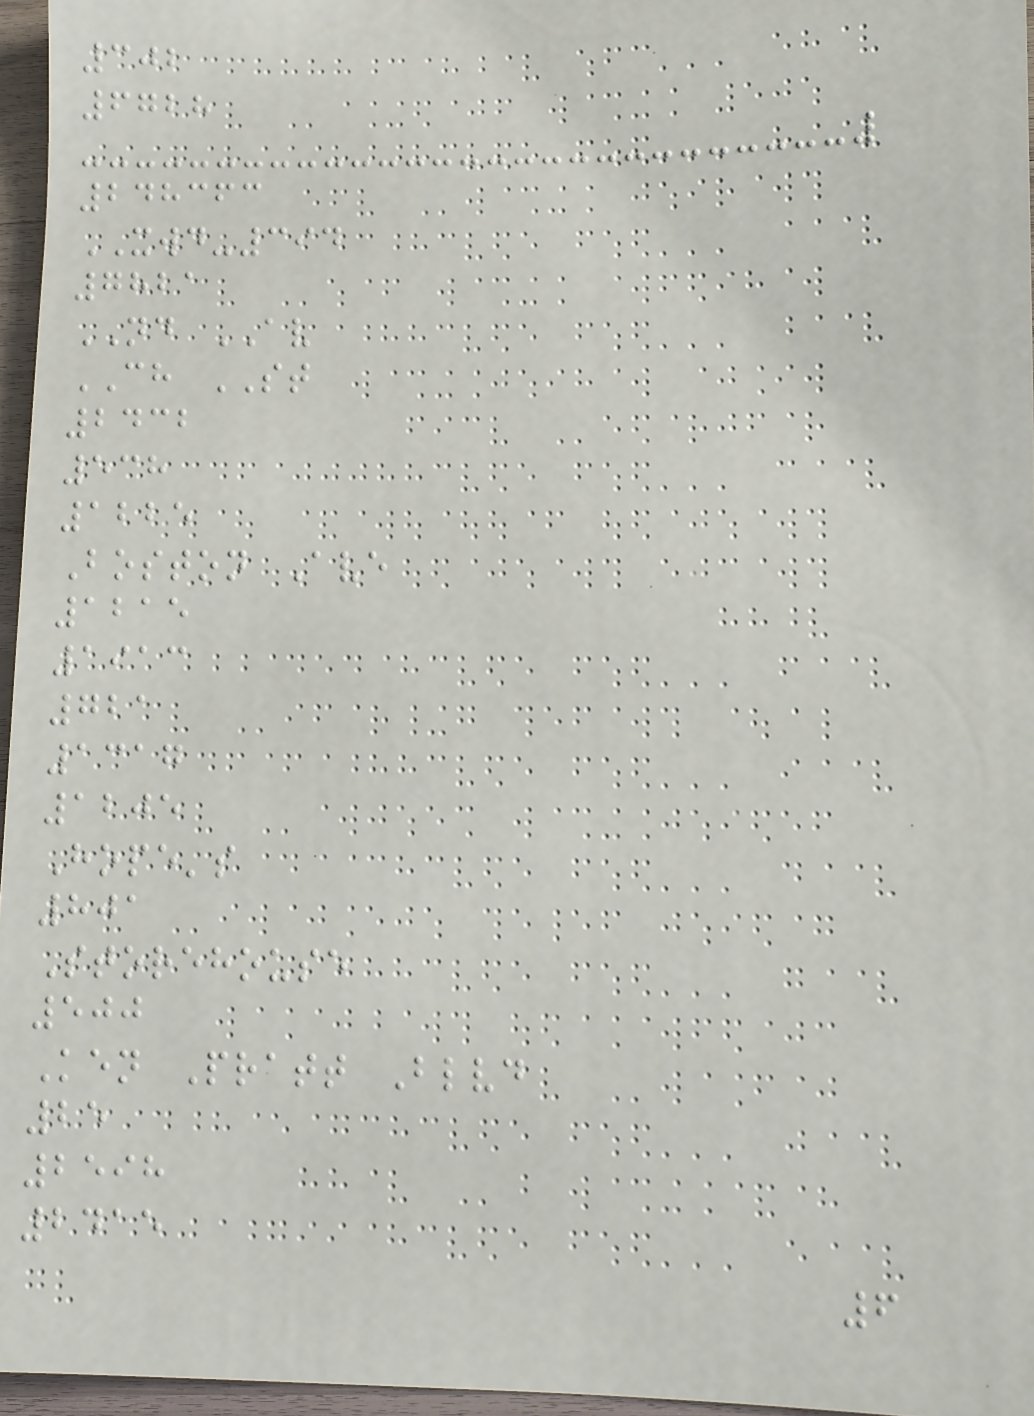302
6728
248363
XWD-394
7821
ND AV
CH ST
2432
538
1225
Boston Ave
1215
1913
721
1317
1205
Hope's
801
Storehouse
500
Ken Pratt Blvd
25
2598
2415
6
